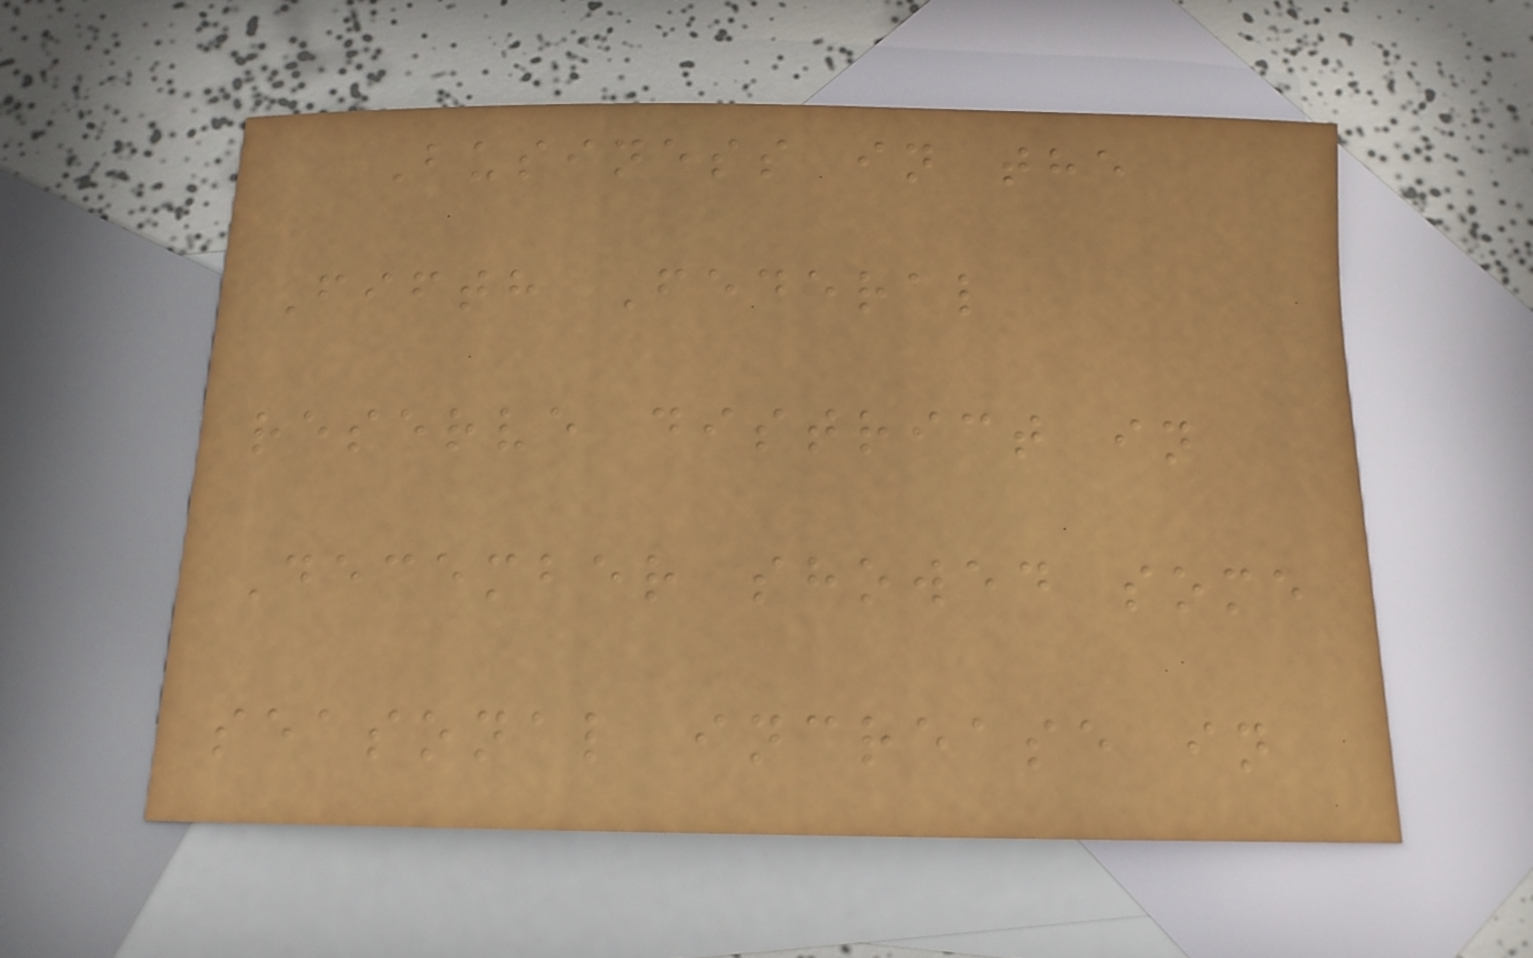Business in the
Fifth Federal
reserve district in
December showed some
seasonal increase in
